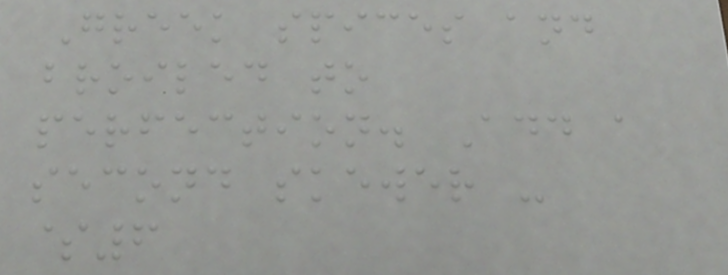Greek spices and
broiled to
perfection. Add a
second skewer -
$6
